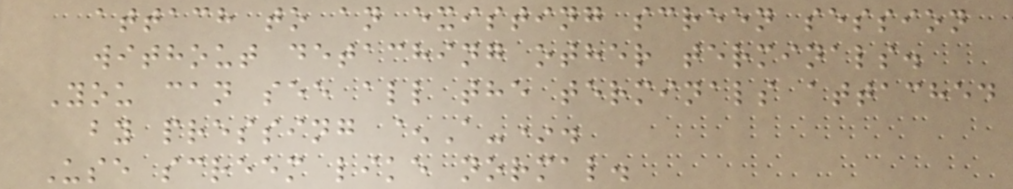attach to an existing screen session
without detaching other terminals.
You can see all the terminals attached
by pressing ^A-*.
Use screem like normal.
